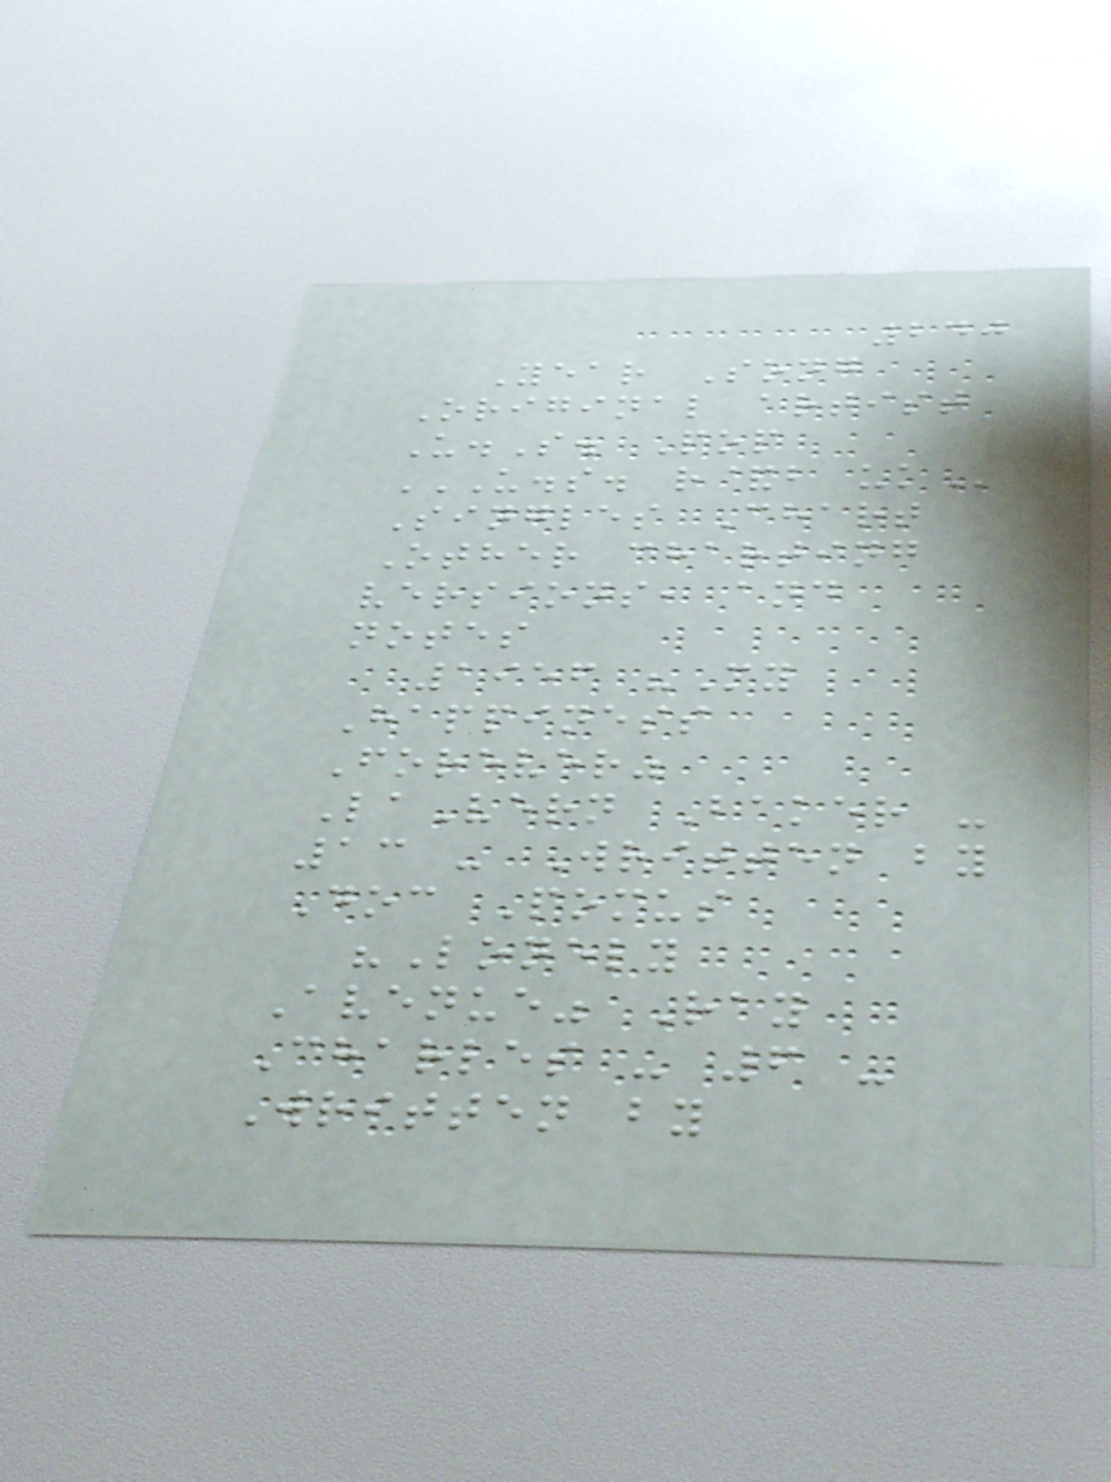240
Year Song
Original artist
U.S. Pop
U.S. R&B UK
Singles Chart
Other charting
versions, and
notes
1956 "My
Happiness
Forever"
LaVern Baker -
13 - Written by
Doc Pomus
"Lonely
Avenue" Ray
Charles - 6 -
Written by
